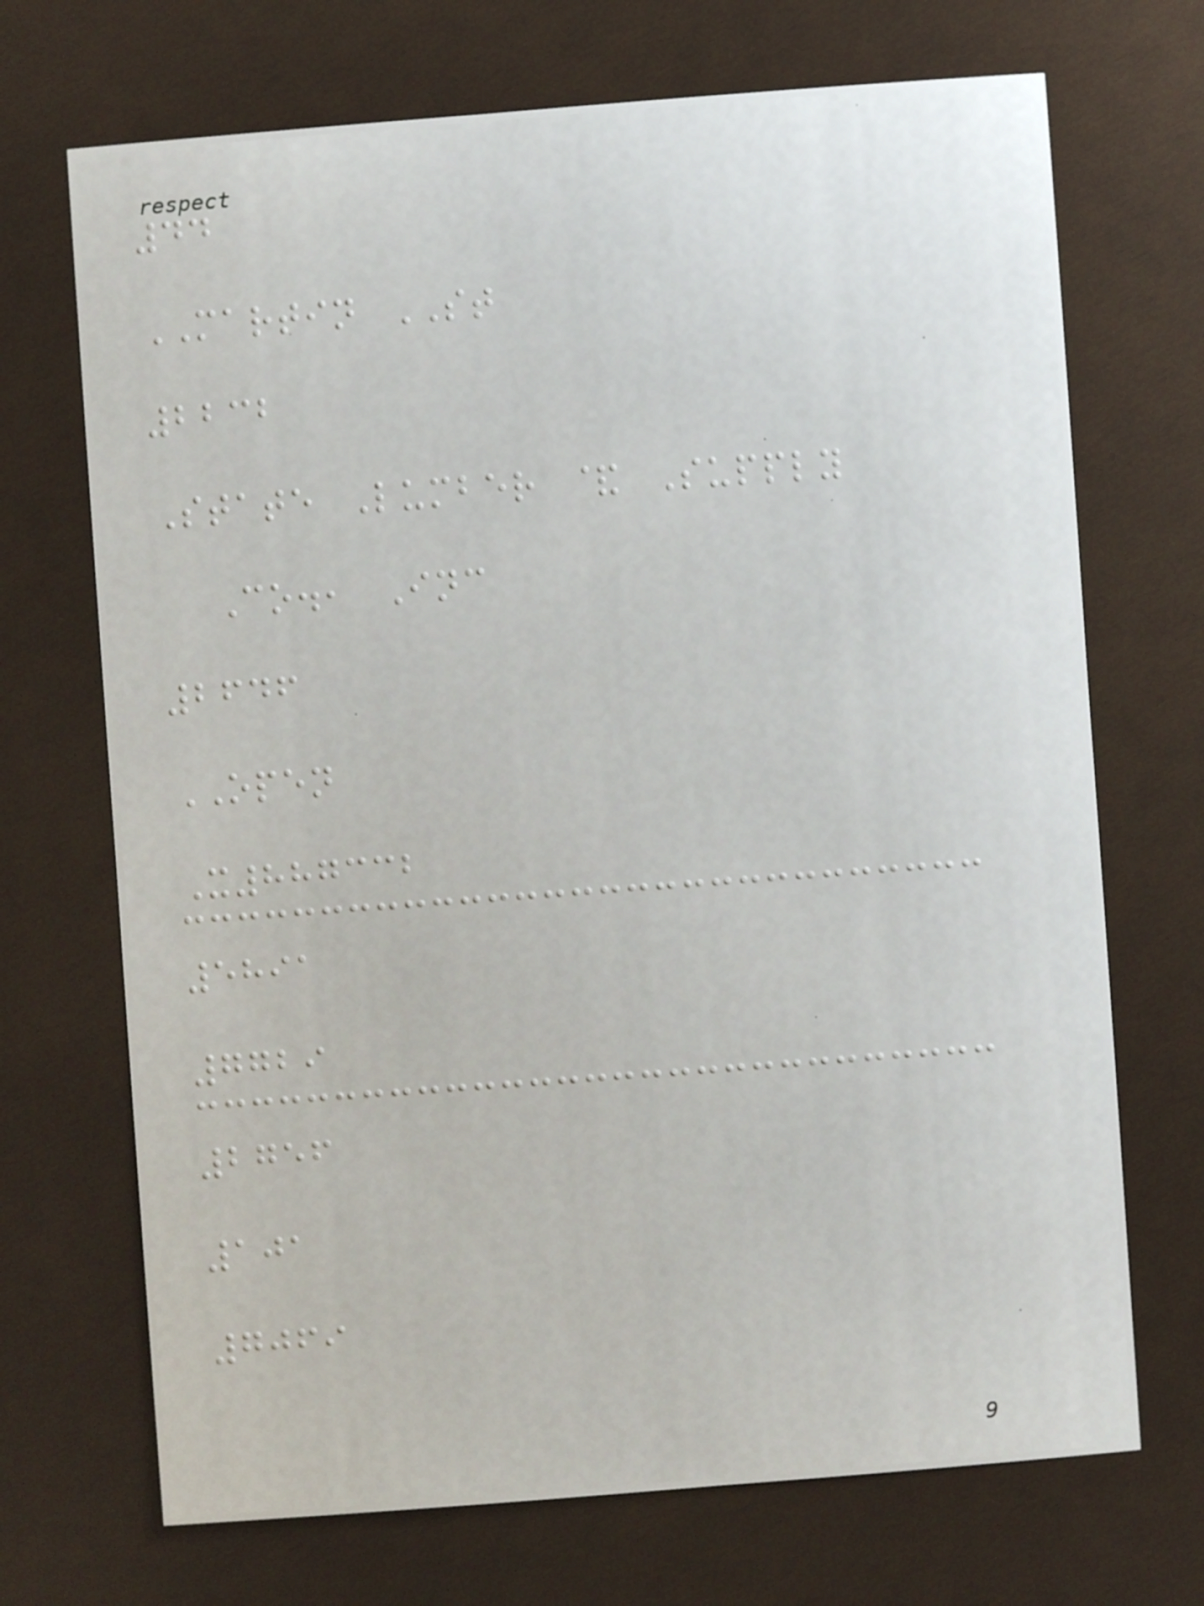44
MARTIN ST
2232
State Lumber & Supply
Co., Inc
2646
OPEN
X887332
5891
7729
2756
101
7069
